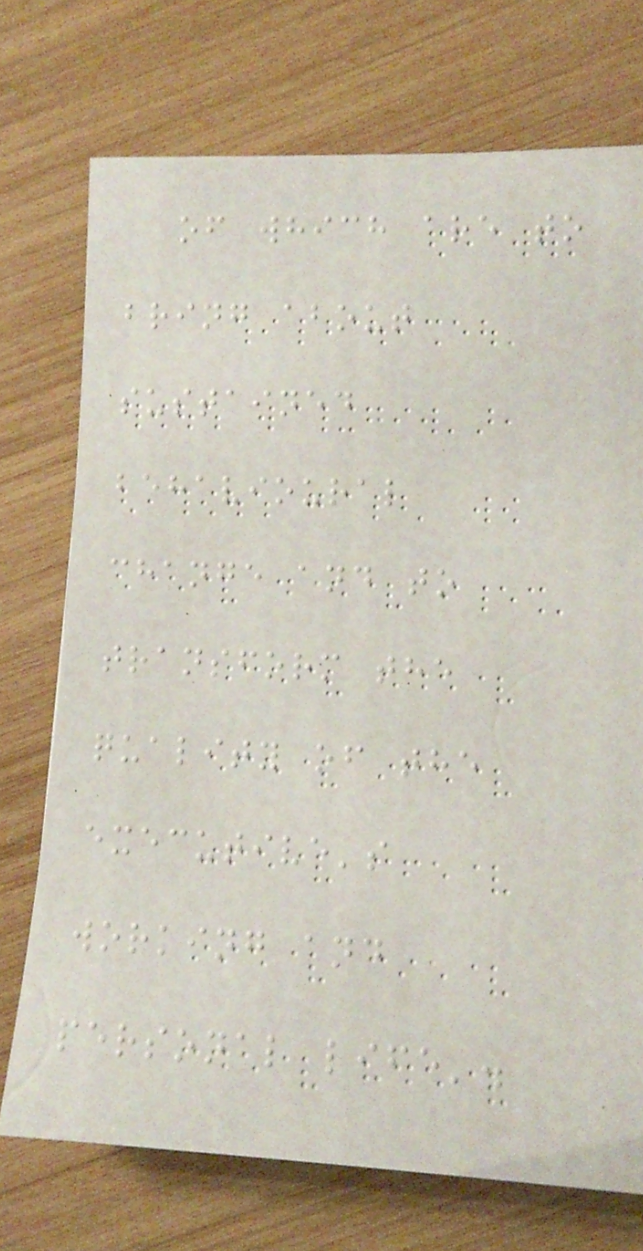of which are to
bring about
sustained
behavioural
change and to
transform the
quality of the
executive's
working and
personal life'.
